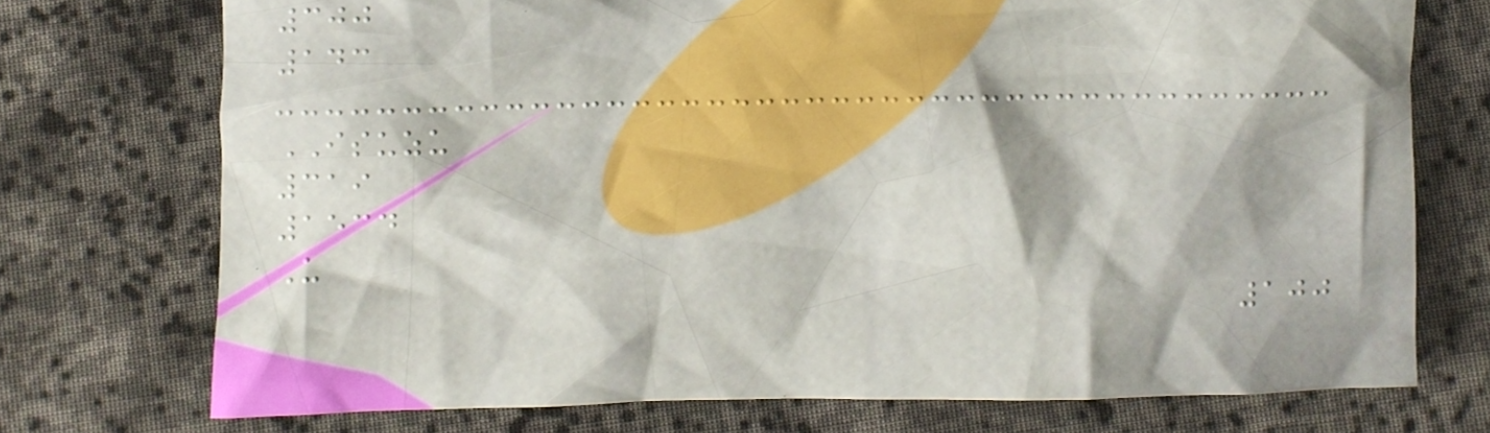300
143
ISUZU
319
1534
U
100
